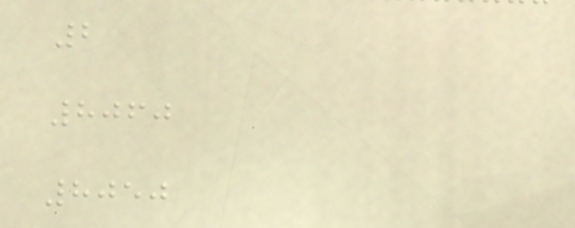2
8060
8050
